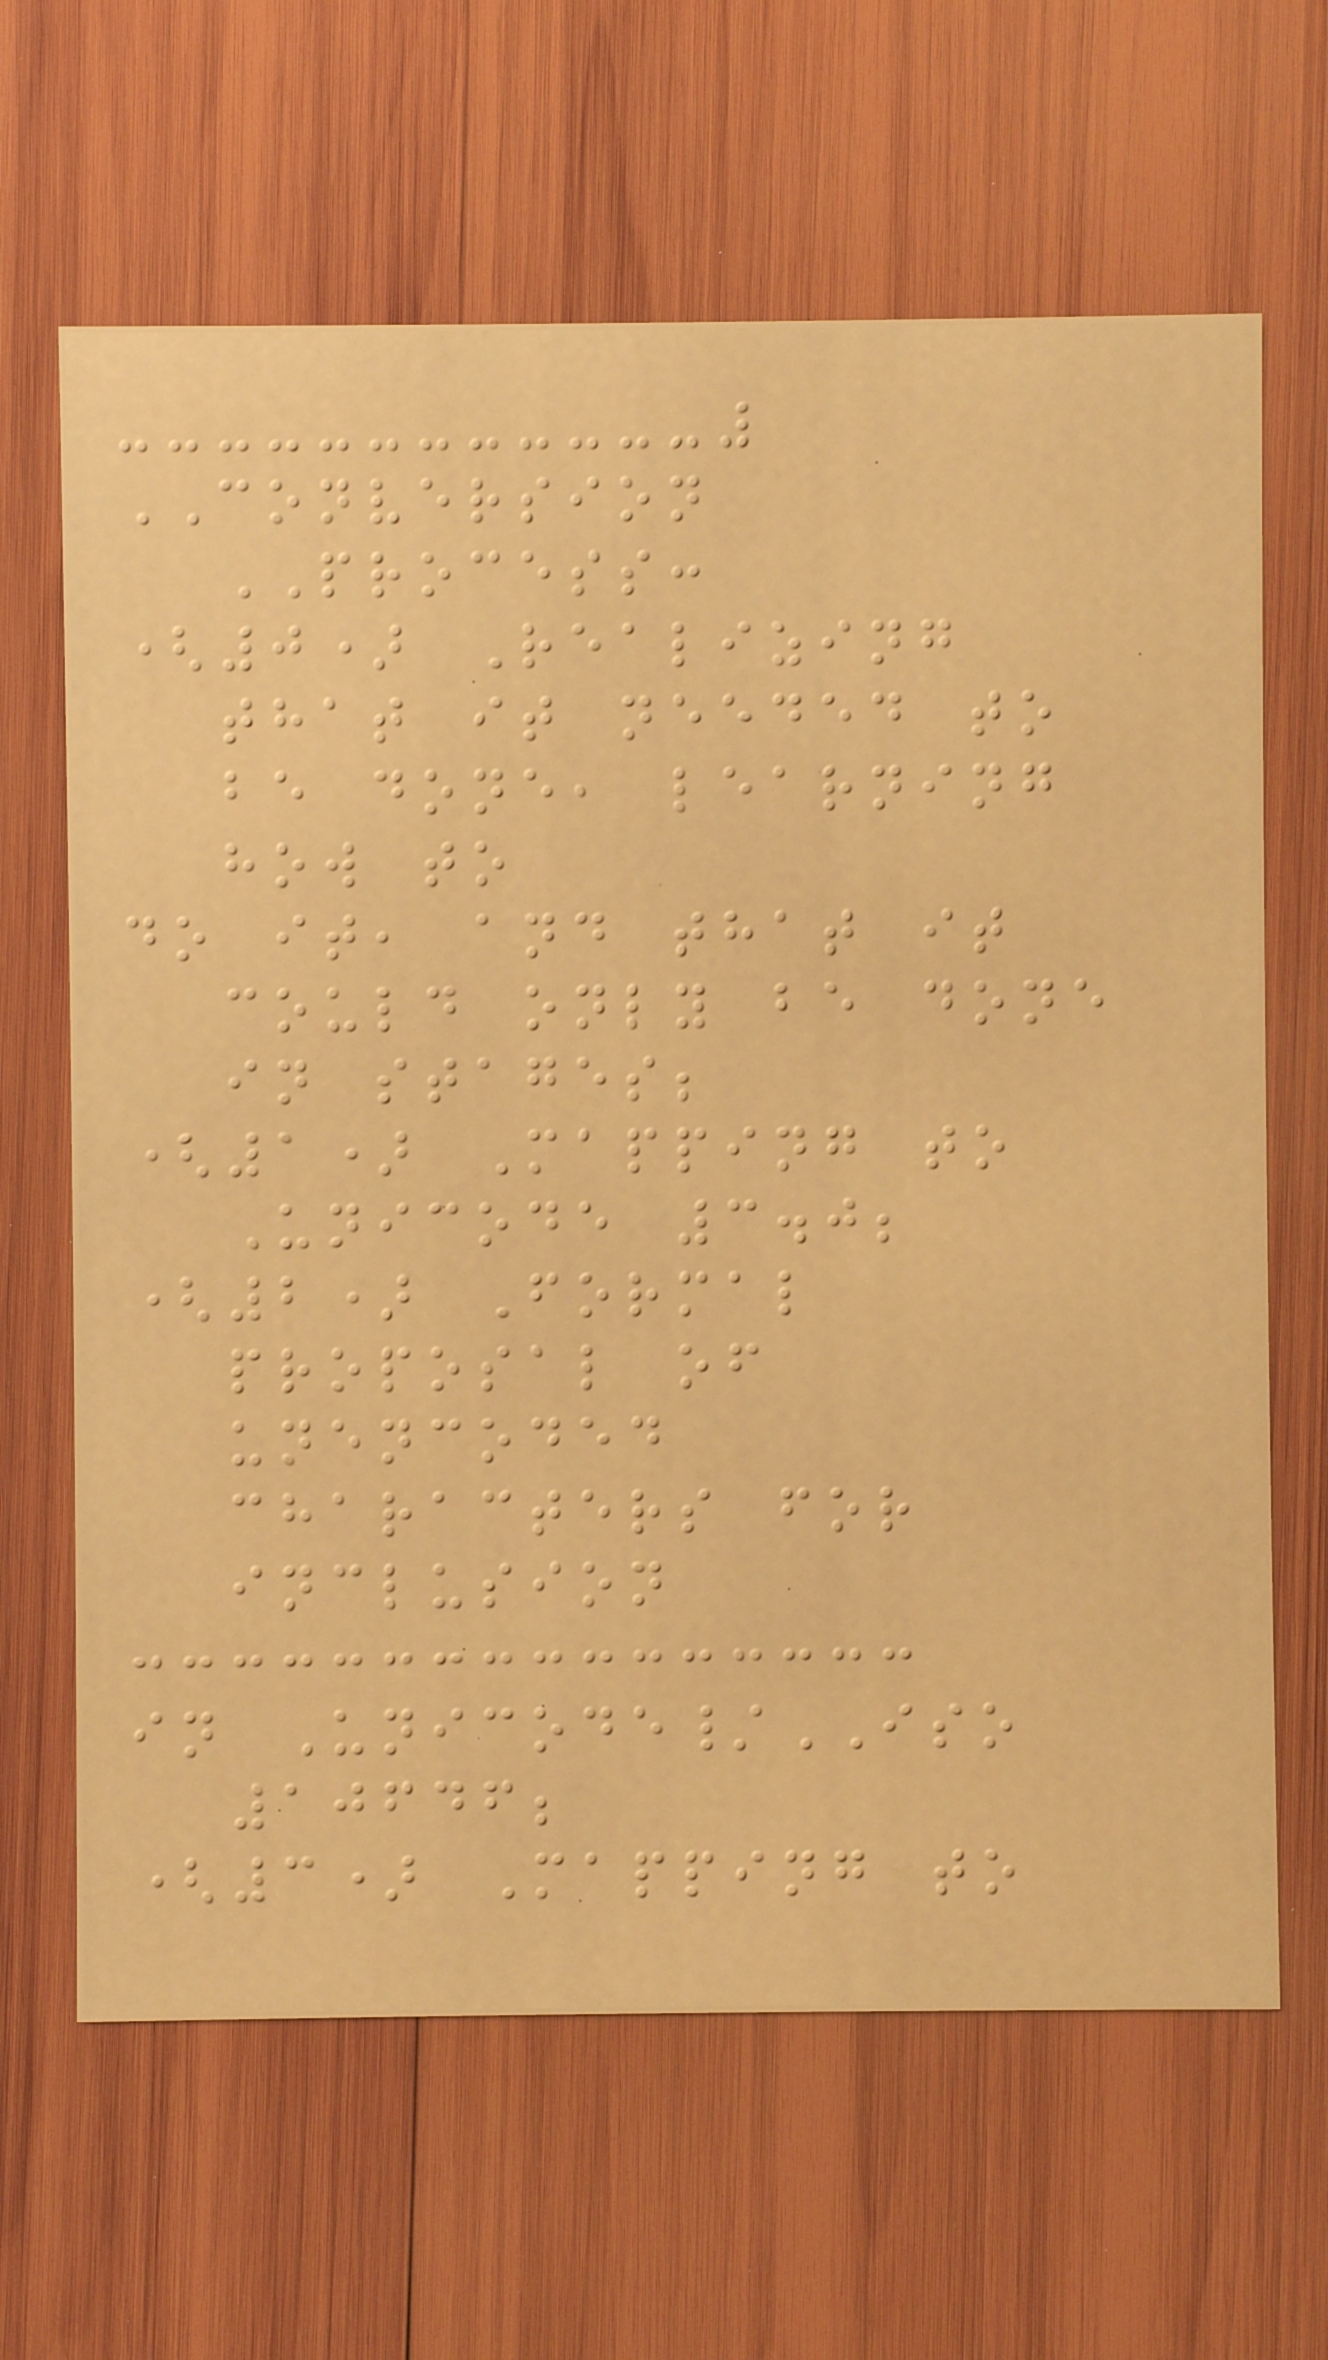CONVERSION
PROCESS:
(0) Realizing
that it needed to
be done, learning
how to
do it, and that it
could only be done
in stages;
(1) Mapping to
Unicode 3.0;
(2) Formal
proposal of
unencoded
characters for
inclusion
in Unicode/ISO
10646;
(3) Mapping to
